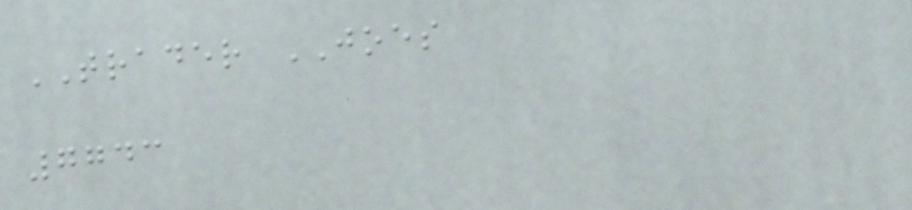TRADER JOES
7743
